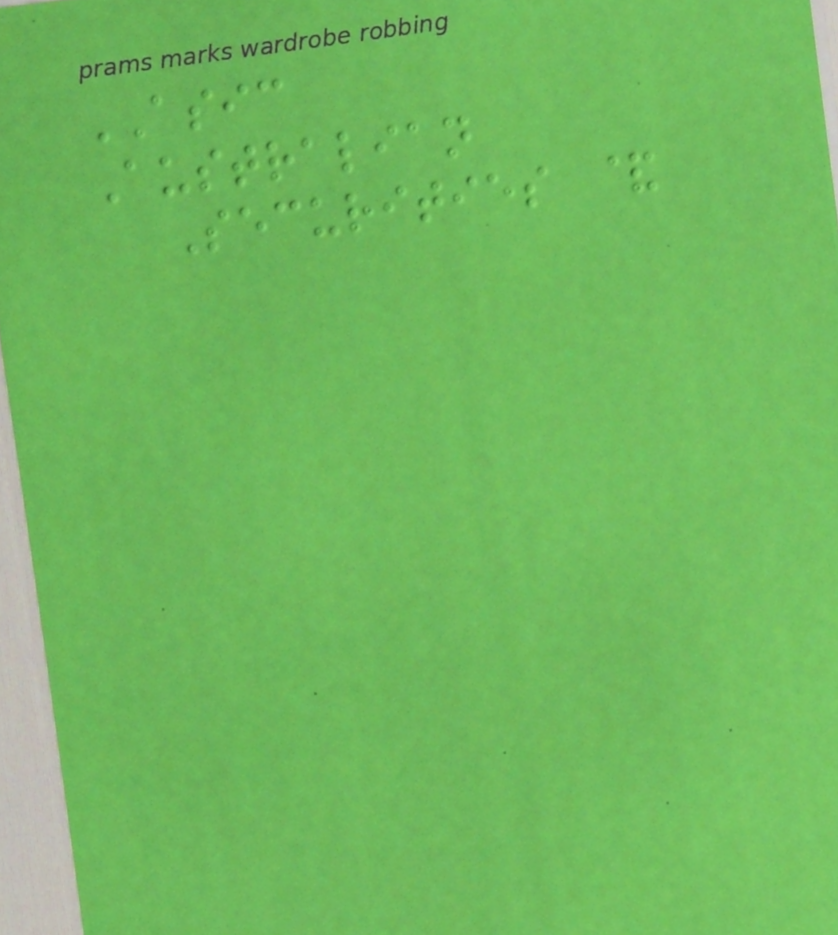ASIC
Australian
Securities &
